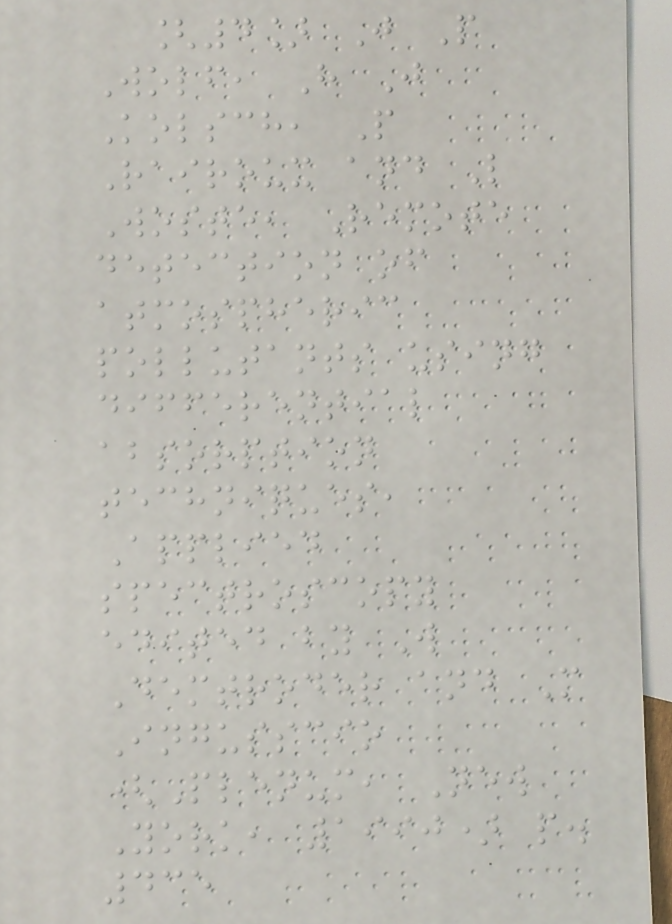[4] J P
Wolf, H J
Kolsch, P
Rairoux and L
Woste, Remote
detection of
atmospheric
pollutants using
differential
absorption
techniques,
Applied
spectroscopy
edited by W
Demtroder and M
Ingusscio
(Plenum, New
York, 1990) p.
435
